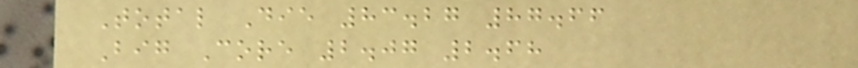Total Die 83.27 87.66
Big Core 2.07 2.68
